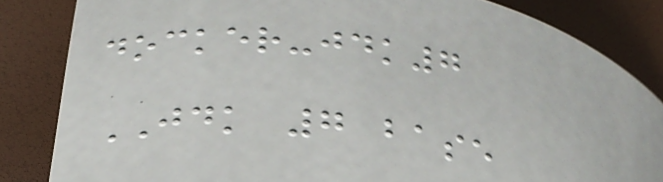docker-jdk7
JDK 7 base
